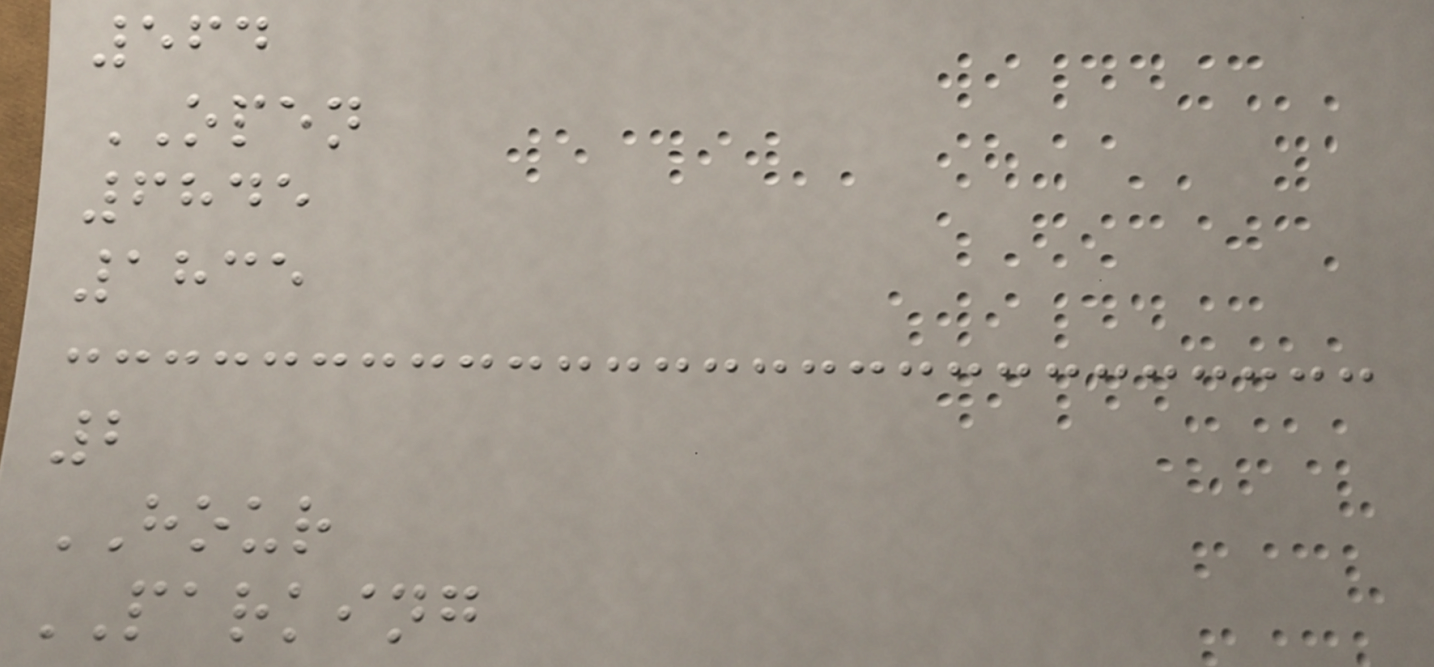564
OPEN
6845
1835
2
HOUR
PARKING
